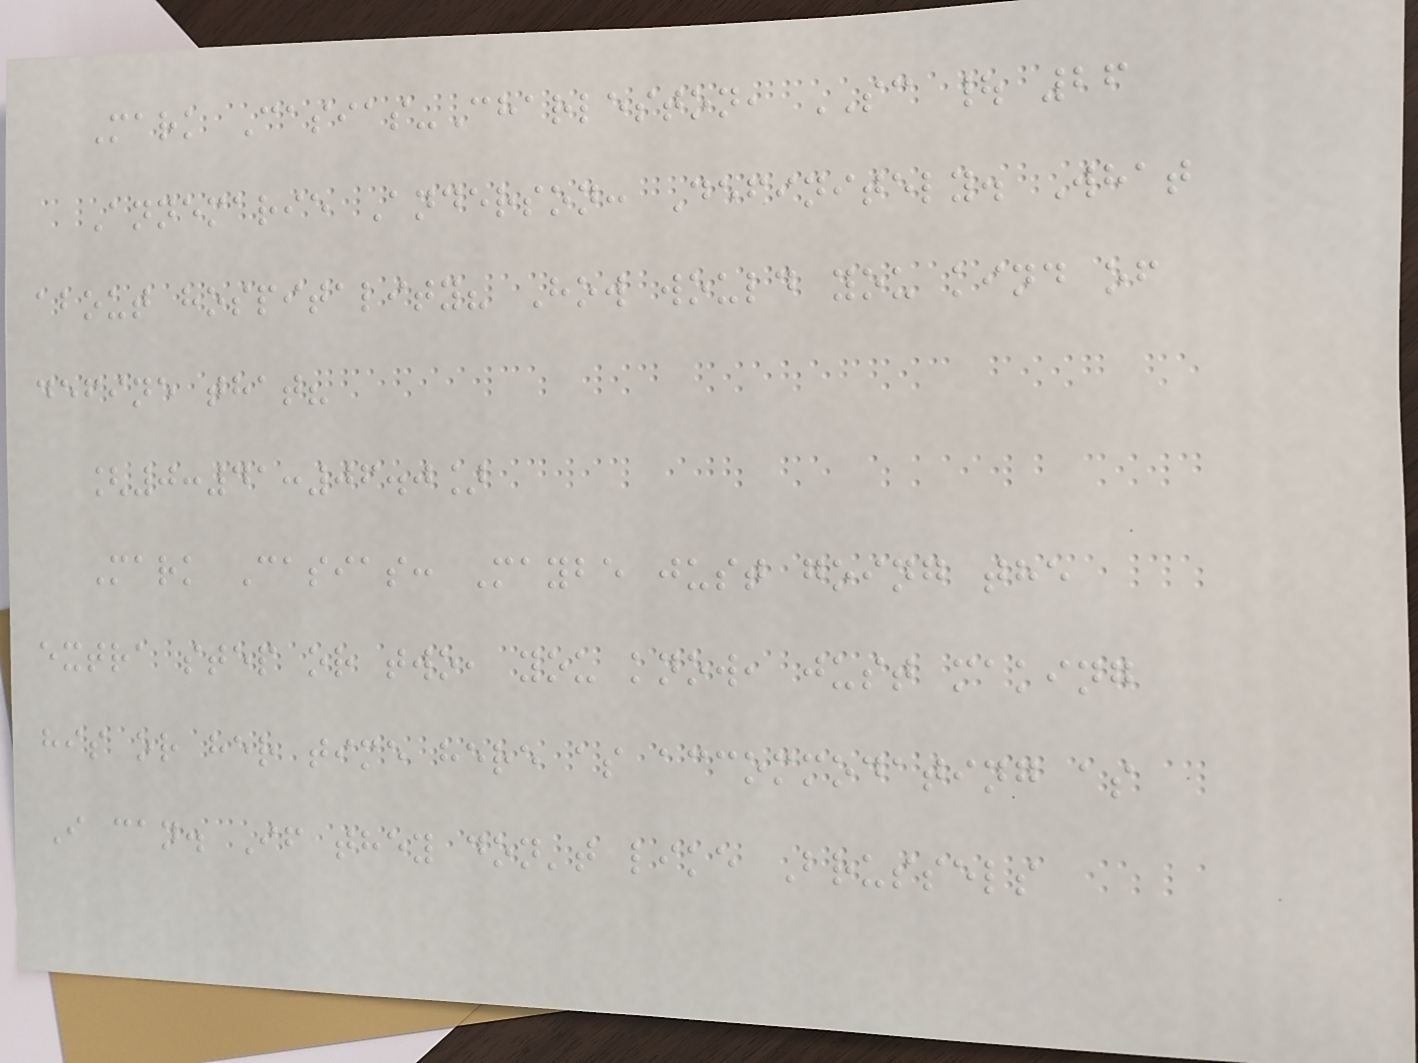Mark Casias-Charleston, SC | 26
Annemarie Anderson: Definitely. What
about hospitality? How would you kind of
define that?
[0:41:06.0]
Mark Casias: Maybe just going the
extra step or two, you know, just making
his or her time here as accommodating as
I can. If they don't like Brussels
